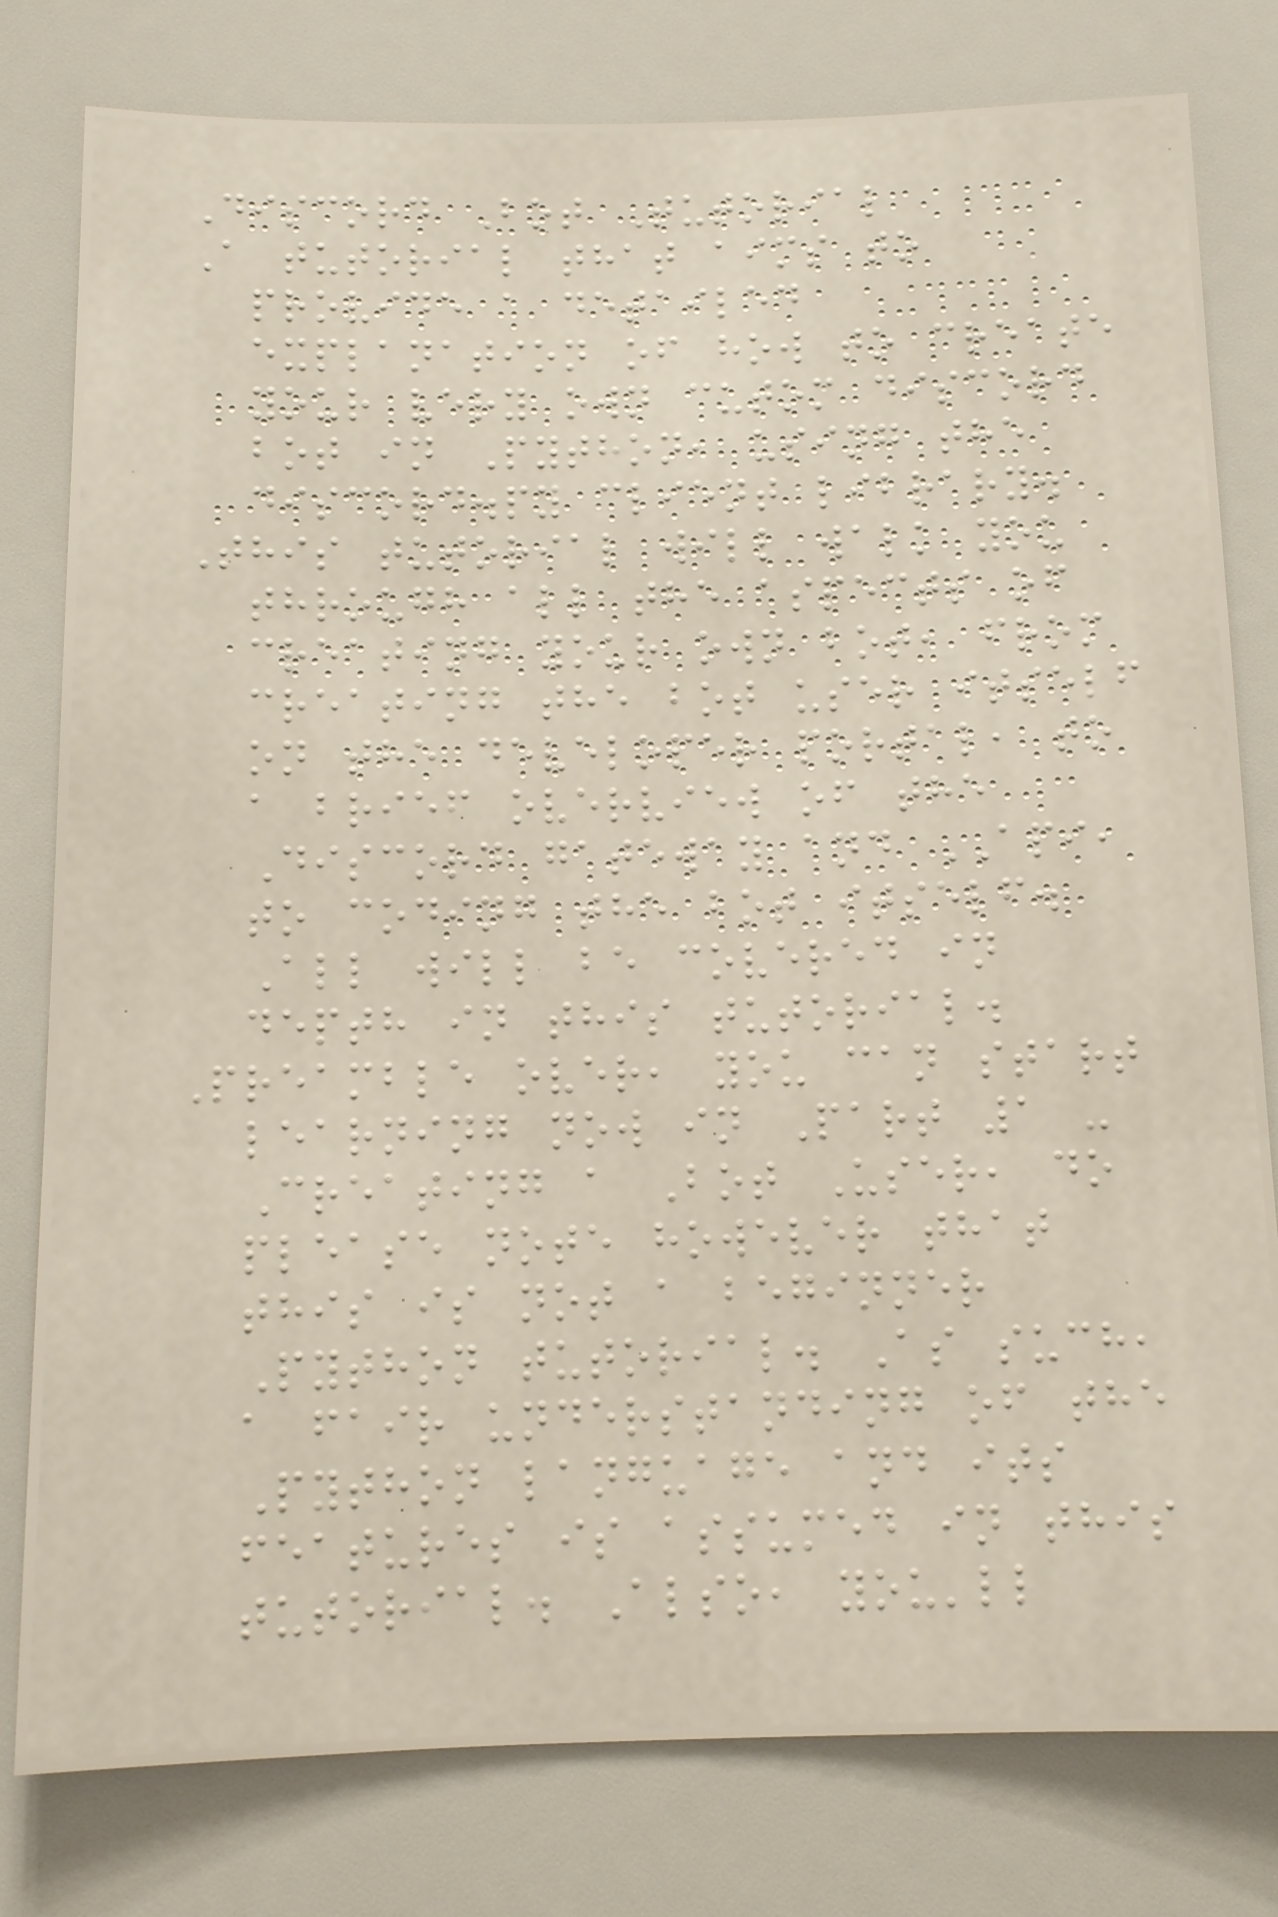Discord Bot Tutorial
A tutorial that aims to
provide a detailed
explanation of how to create
your very own cutom discord
bot in Python, using the
discord.py client library.
This tutorial will walk you
through all the aspects of
creating your own bot, from
creating the bot user itself
on the developer portal, to
a brief overview of the
Discord gateway and API,
to coding the bot itself.
All will be covered in
depth in this tutorial.
Preamble over, you can start
learning now in Part 1 -
Creating a Bot User, do
please note however that
this is not a beginner
Python tutorial. As such,
a fair understanding of the
Python language and its
features is assumed in this
tutorial. Also, you'll
